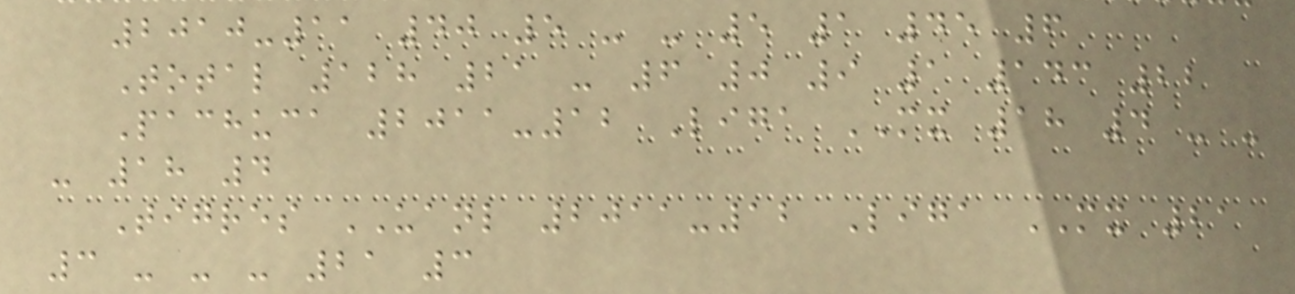2010-11 40 5 - - 5 1 45 6
Total 128 21 - 6 0 9 1 143 22
Pachuca 2011-12 Liga MX 18 4 - -
- 18 4
Tigres UANL 2011-12 Liga MX 21
3 - - - 21 3
